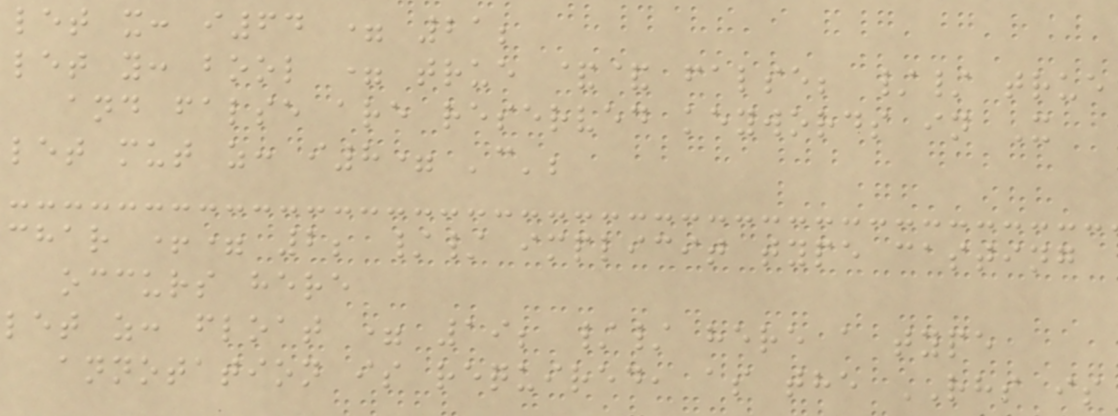let x: i64 = 21;
let y: bool = true && false; // true
and false are reserved keywords in X
let mut z: i8= 'c';
char += 2; // implicit type casting
occurs here
let z: float = 19; // here a type
annotation is required, as the RHS is
